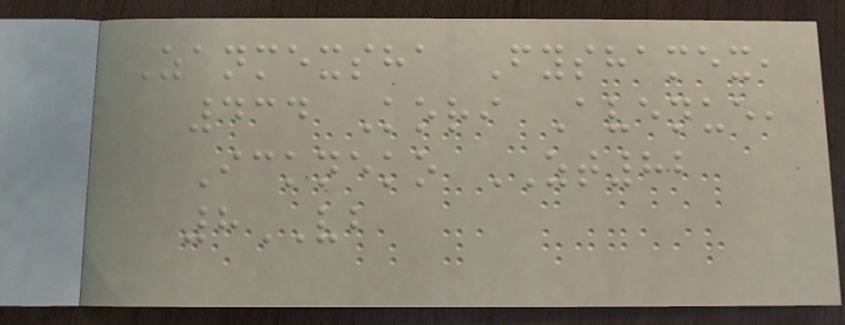Zanmexsha Fyshamex,
434 Kori Avenue,
Ickneko ZT82
8VB
